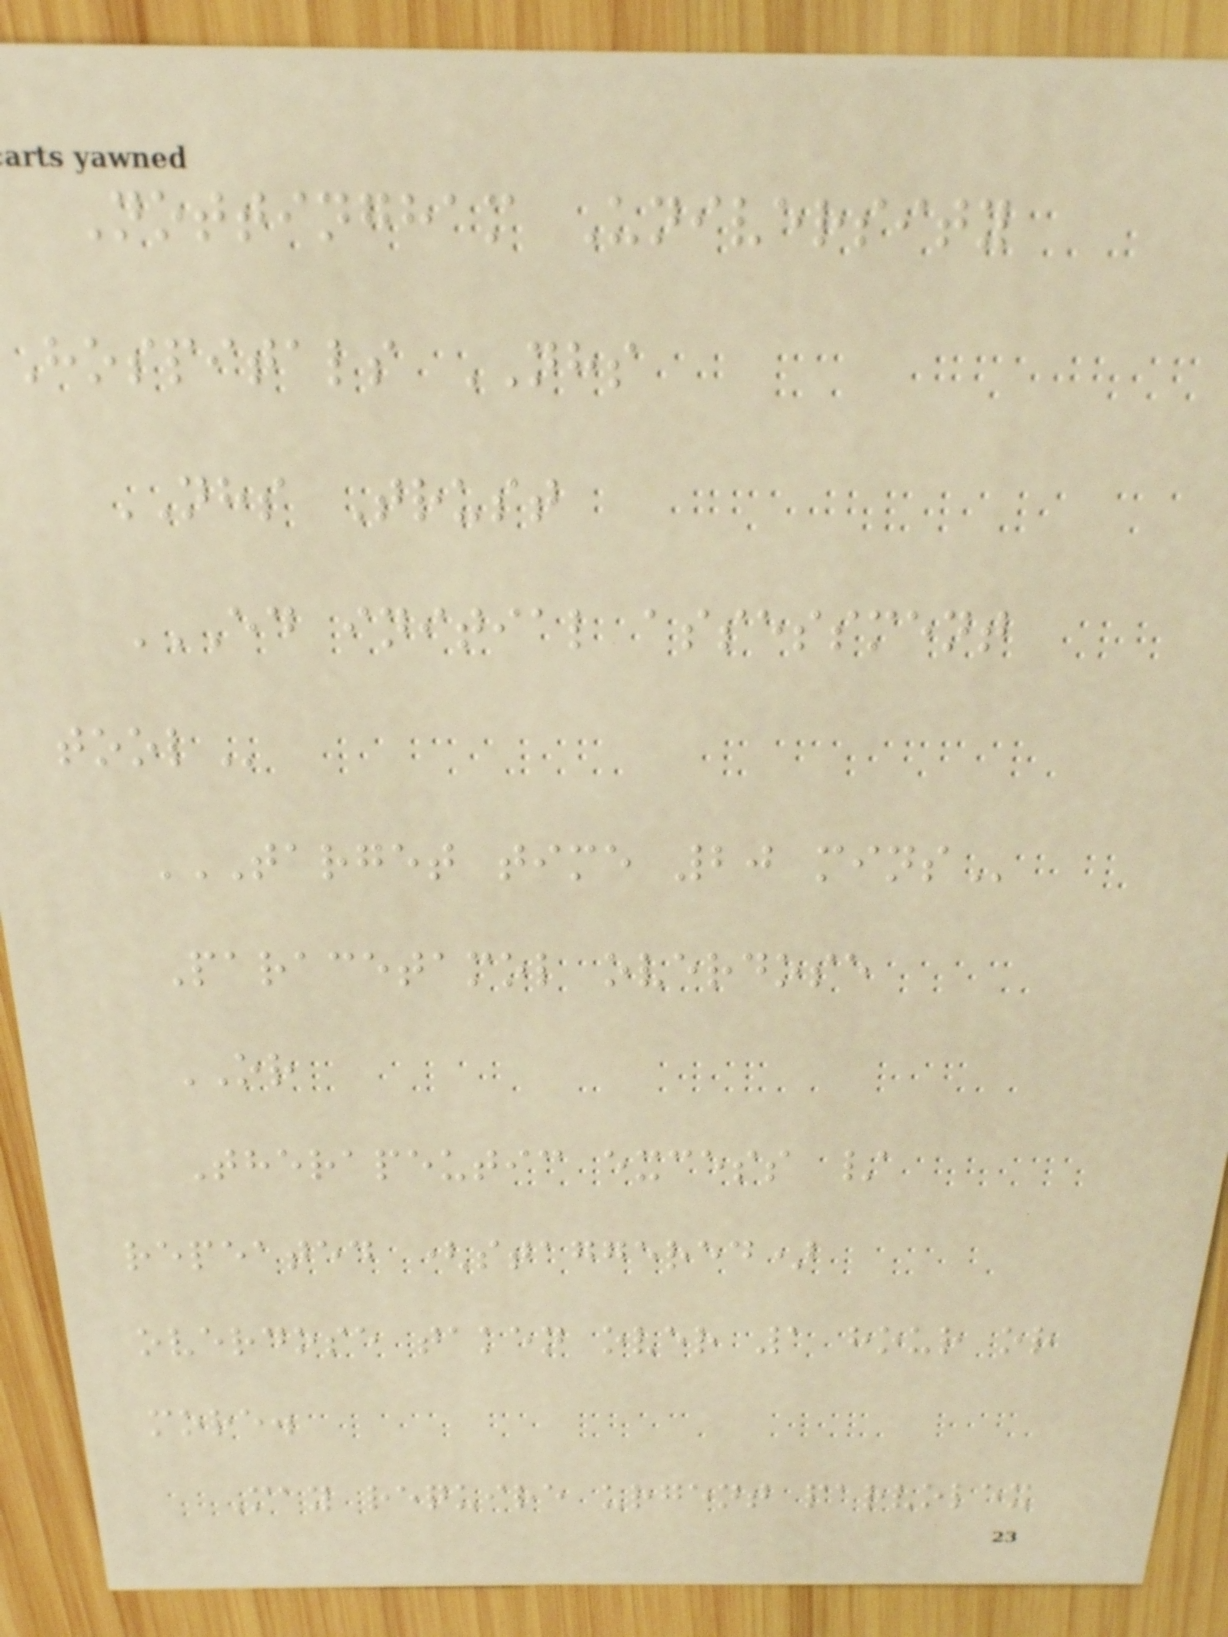Nottingham University
Hospitals NHS
NHS Trust
ED INITIAL ASSESSMENT
TARGET TIME 20 MINS
Paracetamol overdose
OR
Therapeutic excess /
repeated (staggered)
overdose taken over 1 hour or
more.
May require urgent parvolex
